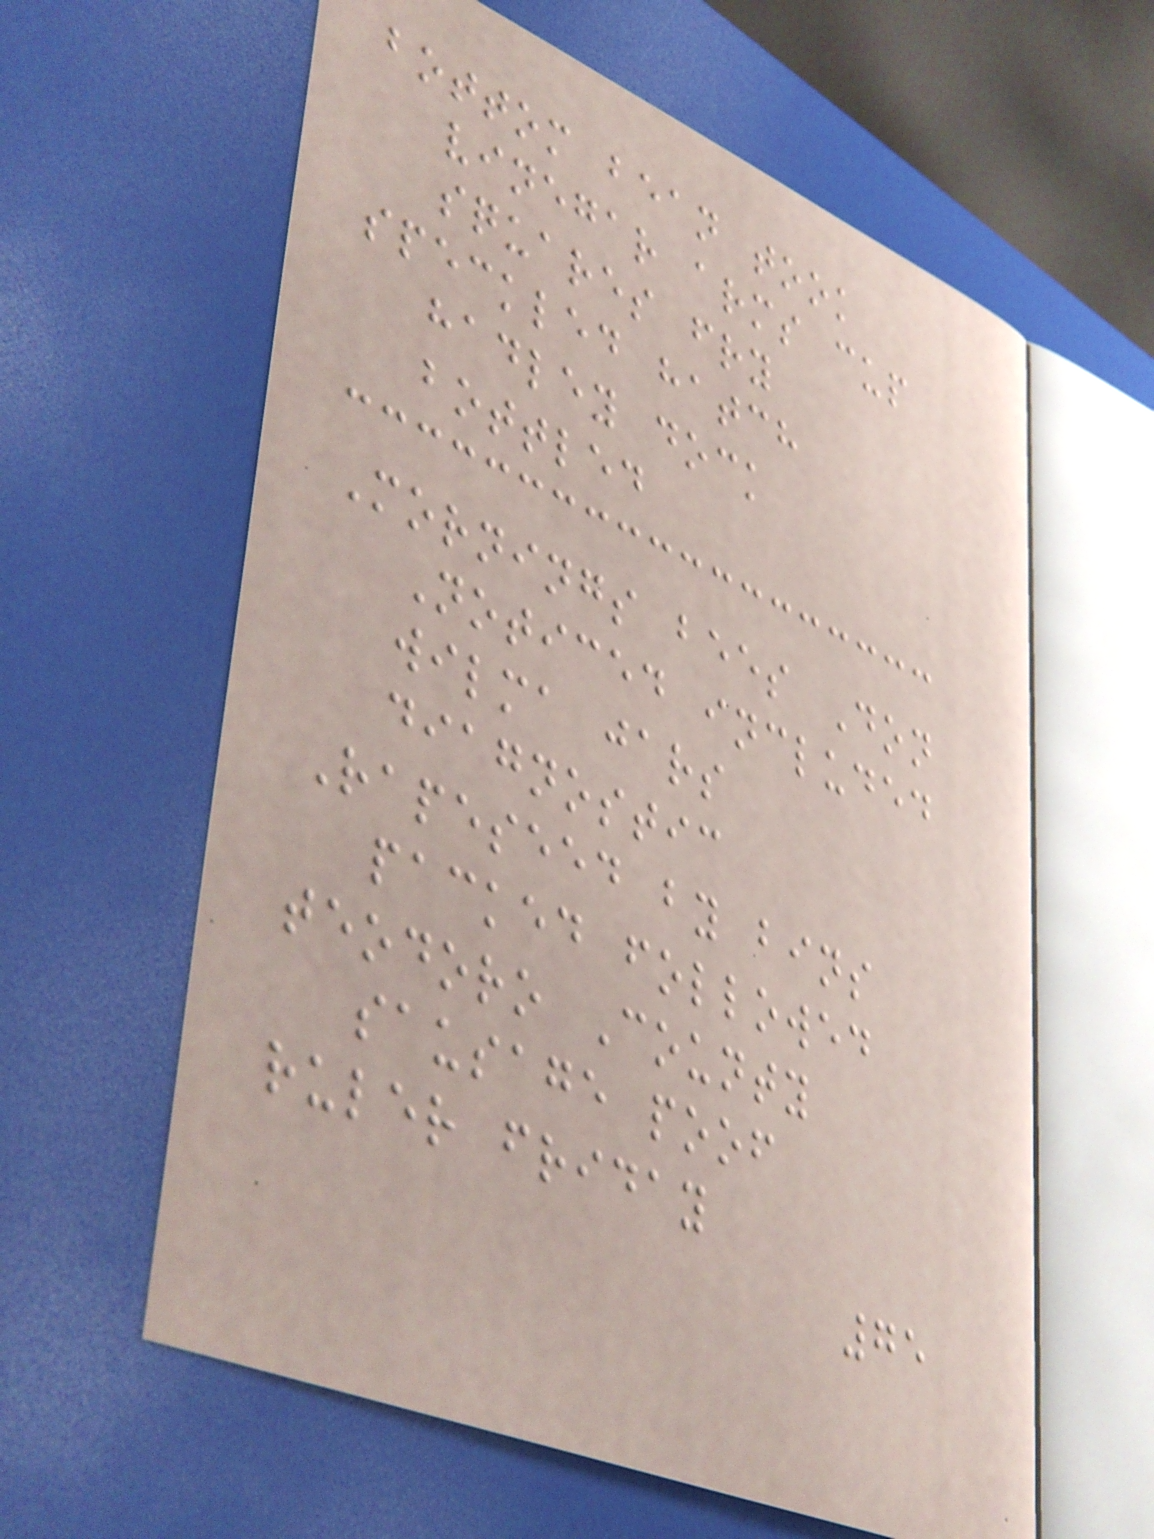bottom bean took
vinegar arms cup
squares fry
speckled hatch
hadley dock
bottled
Mornings bees Don
Noticed included
wilma jars
diagnostic
Rapeseed by bins
packed followed
teodoro County
sausage poof
ruler friday
75
